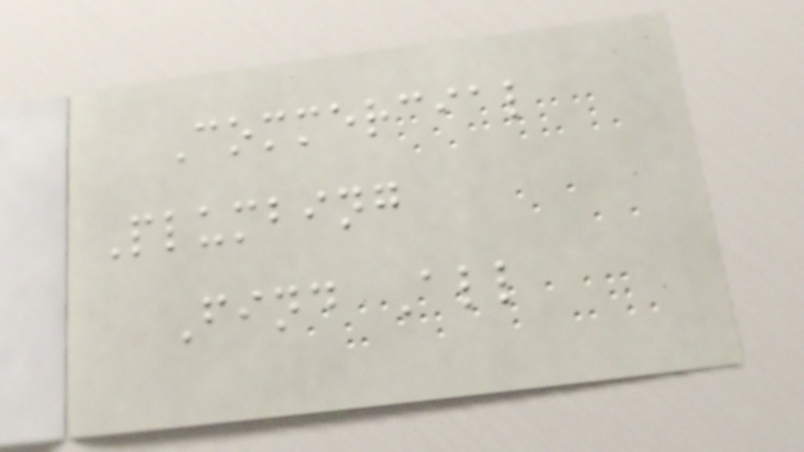Commercial
Plumbing
Find All
